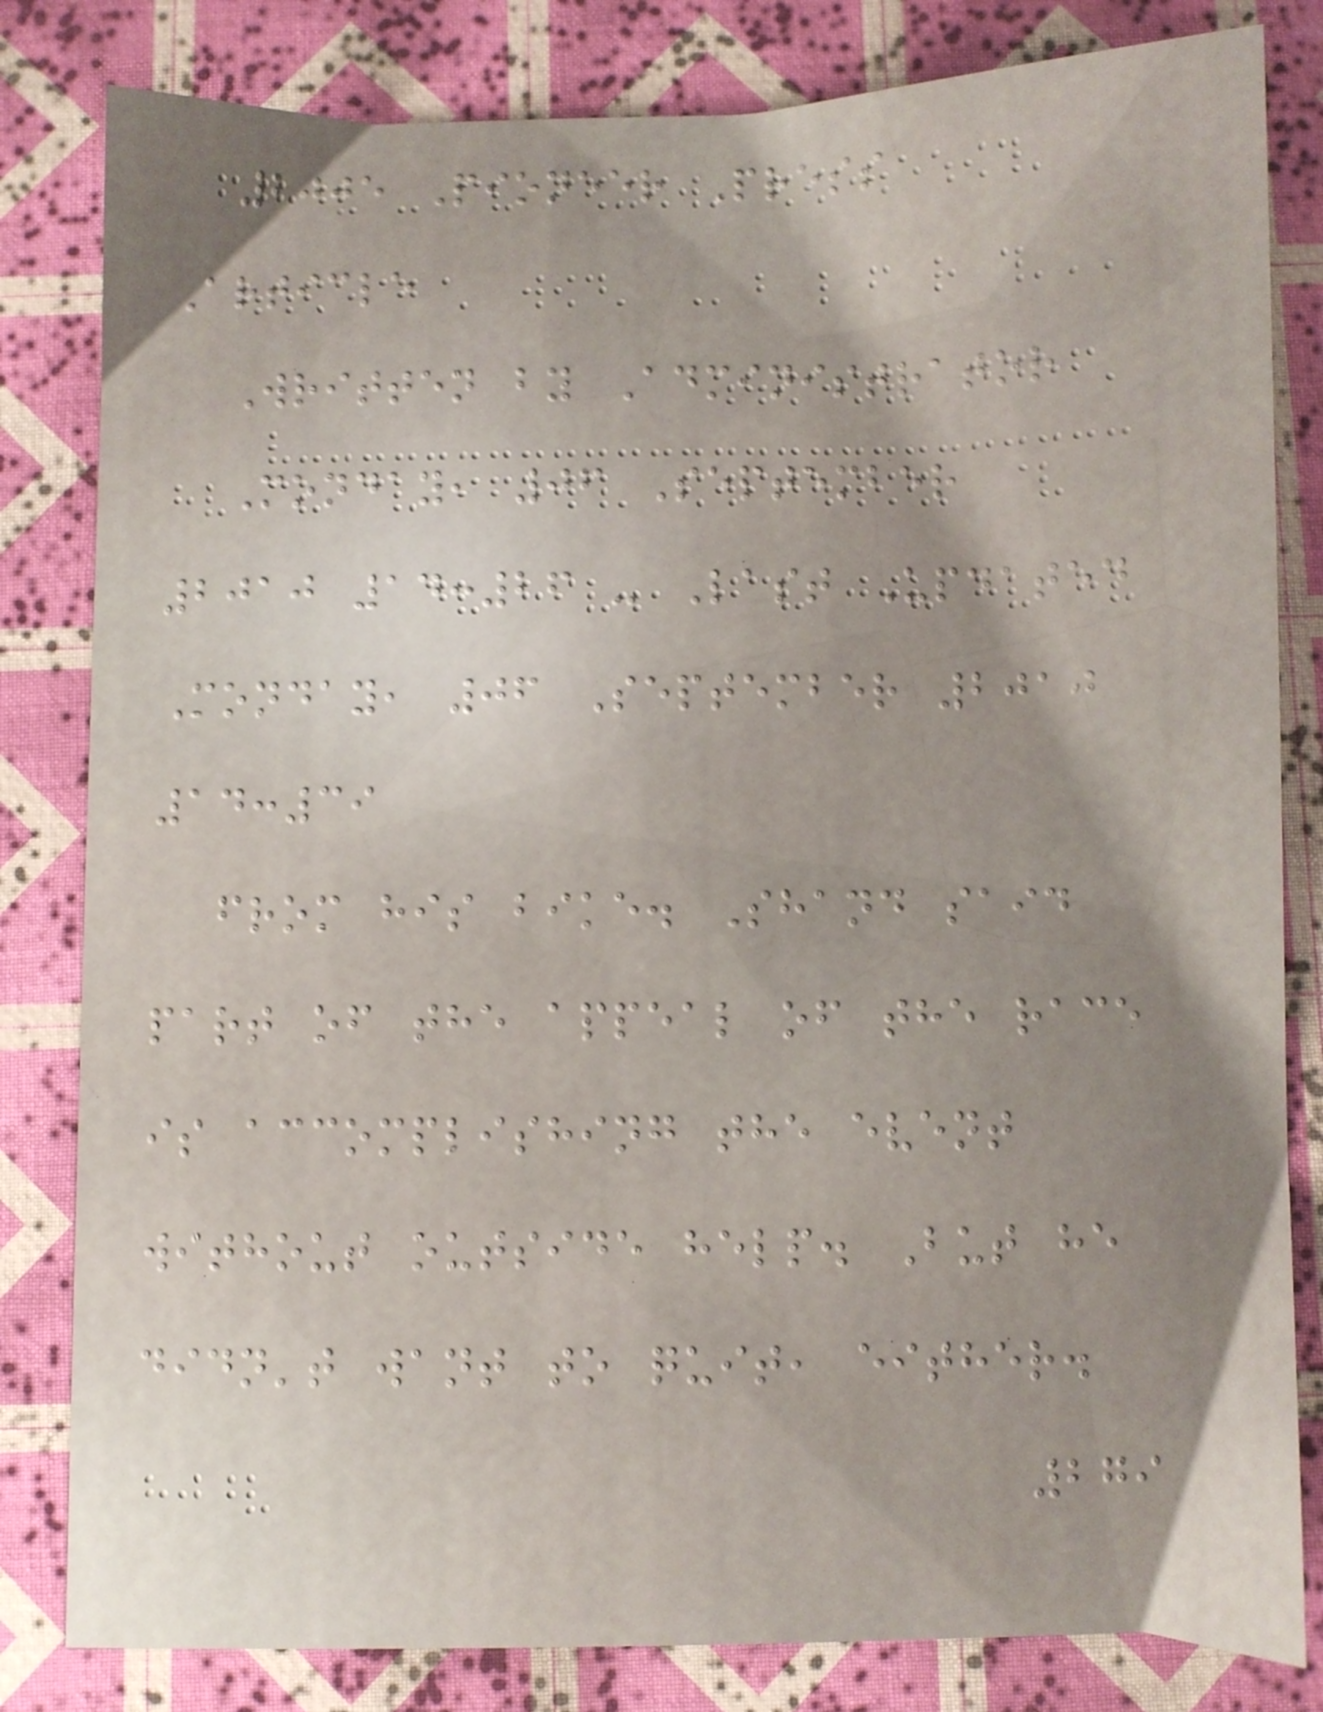2005 Pioneer Press
Article
Written by Administrator
Monday, 06 September
2010 14:26 - Last Updated
Monday, 06 September 2010
14:39
from his bike. Shand said
part of the appeal of the race
is accomplishing the event
without outside help. But he
didn't want to quit, either.
279
